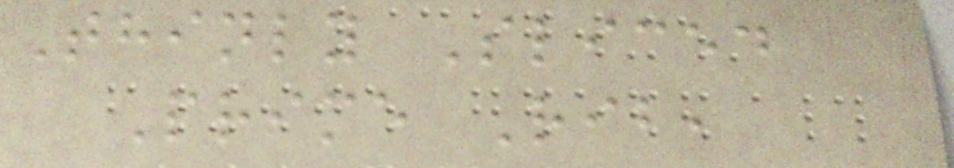Thinly Sliced
Prime Rib,
